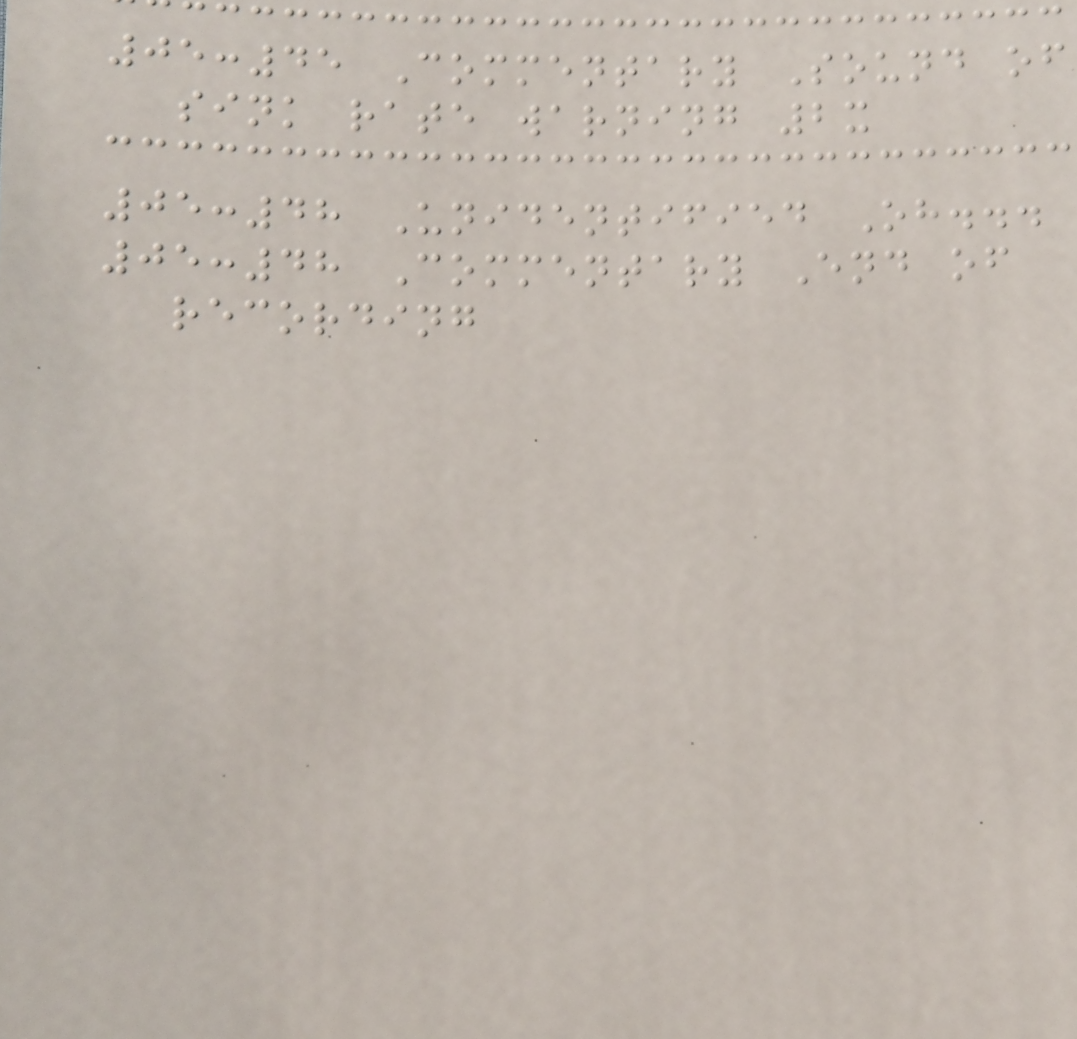05:45 Commentary Sound of
sink rate warning 2x
05:48 Unidentified Oh...
05:48 Commentary End of
recording
